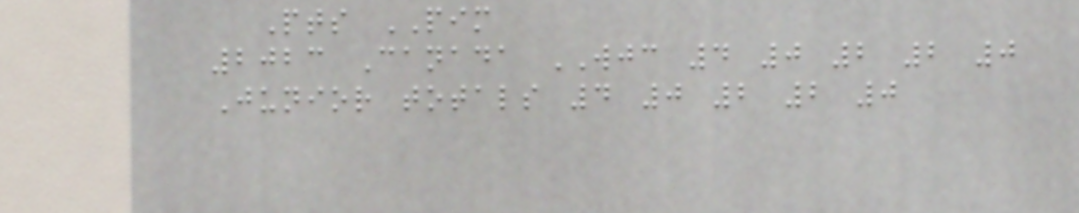Pts PIM
2023 Canada WJC 4 0 2 2 0
Junior totals 4 0 2 2 0
